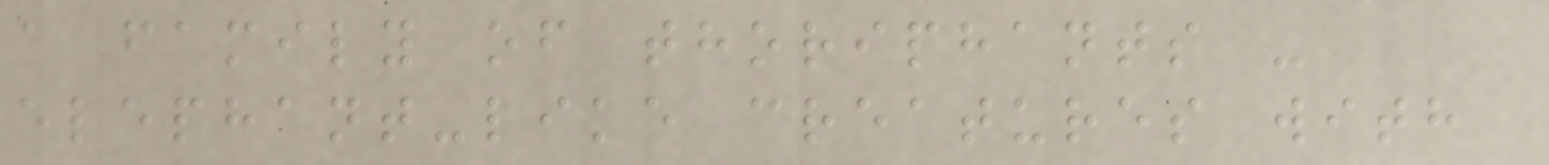a family of thoriphants -
elephant-like creatures with
